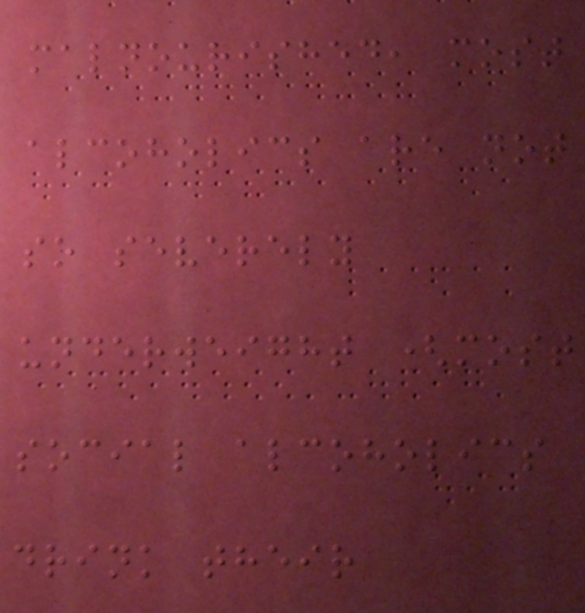malnourished, most
alcoholics are not
so severely
underweight (most
social alcoholics
drink their
